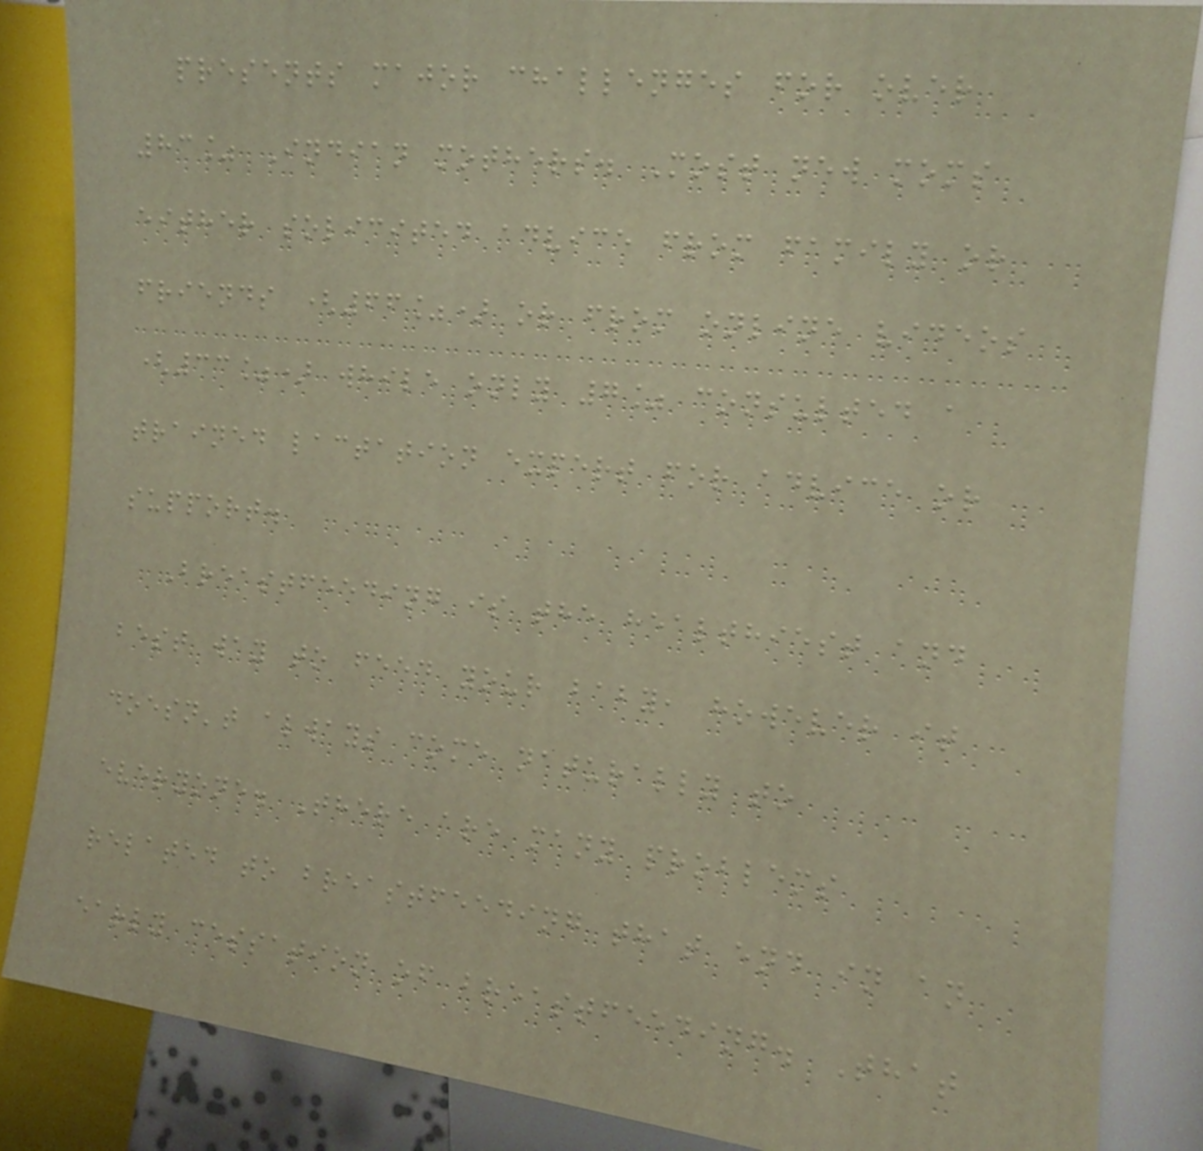presents major challenges for over
83% Indian mothers. Most new moms
either solicited advice from family or
friends (66%) or from online videos
(33%) while only 7% consulted a
trained lactation expert for advice or
support.
Breastfeeding is the healthiest and
best way to feed your baby, however it
doesn't always come naturally to
everyone. There are many problems
related to breastfeeding that end in an
early cessation of breastfeeding. That
